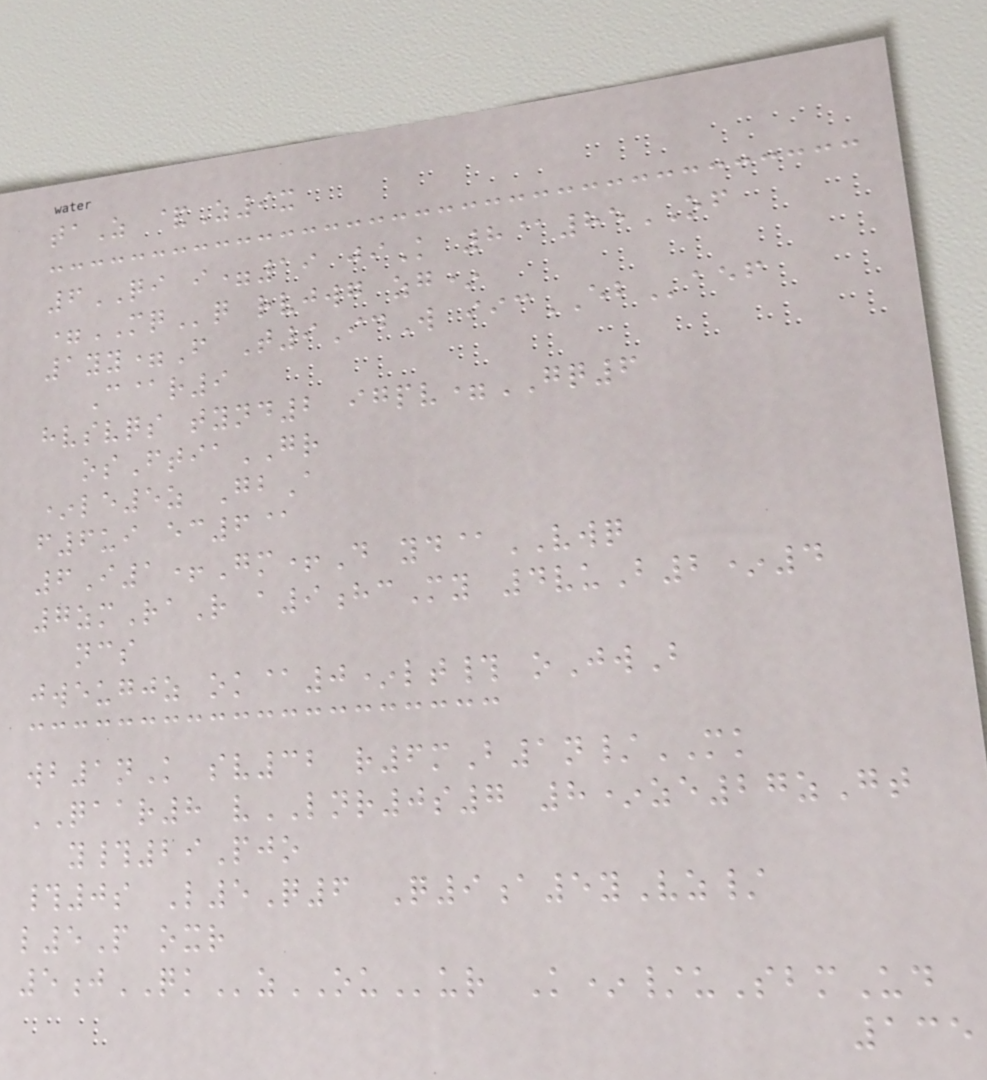taZ &Z9x
6QI i=19 jiK 8@85OF
=MQq rvjwg zg*
1yy=F T9IdW iicEBaef
C@r9
hvsvqs tynd2 igpv=GQ6
osFtiaGR
*le5z GbA
f6ui ec6@
6I1+Gm+D yd@VWQ
7zmRaR a9hcMy 4vuB2*4
ncs
jweugjz ok@0*lt# oJwB
wb1nK sv32 r6mB1n/MK
QAAR8 vLNR0s7 8*ze27zGt
y#29Pjo
#0s L5Q6 Q9a5yVz/
l5P oxr
5jQKzOUur K*/uSbmUd
135
